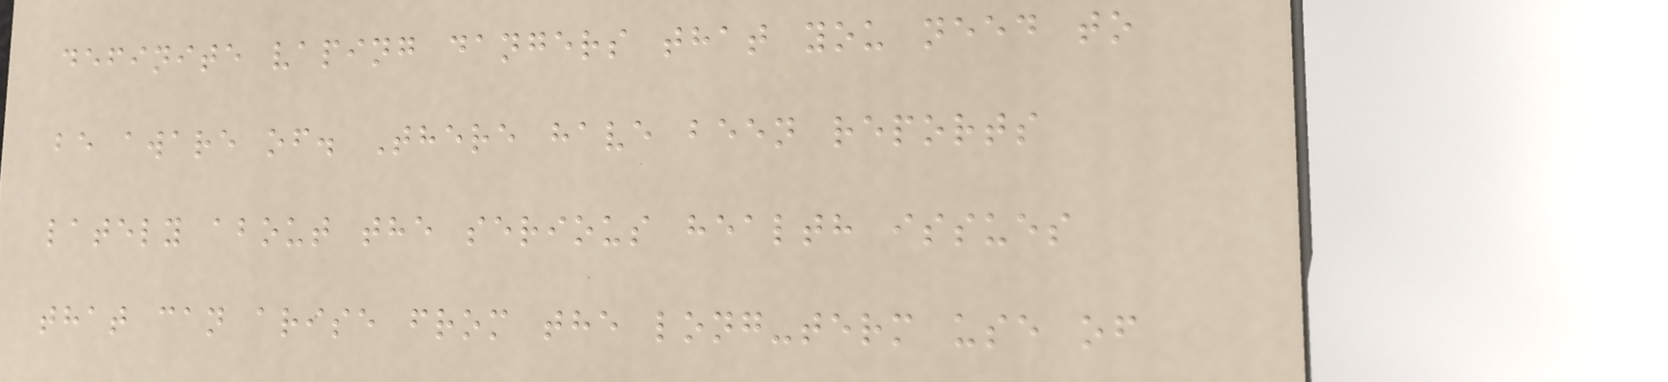definite vaping dangers that you need to
be aware of. There have been reports
lately about the serious health issues
that can arise from the long-term use of
